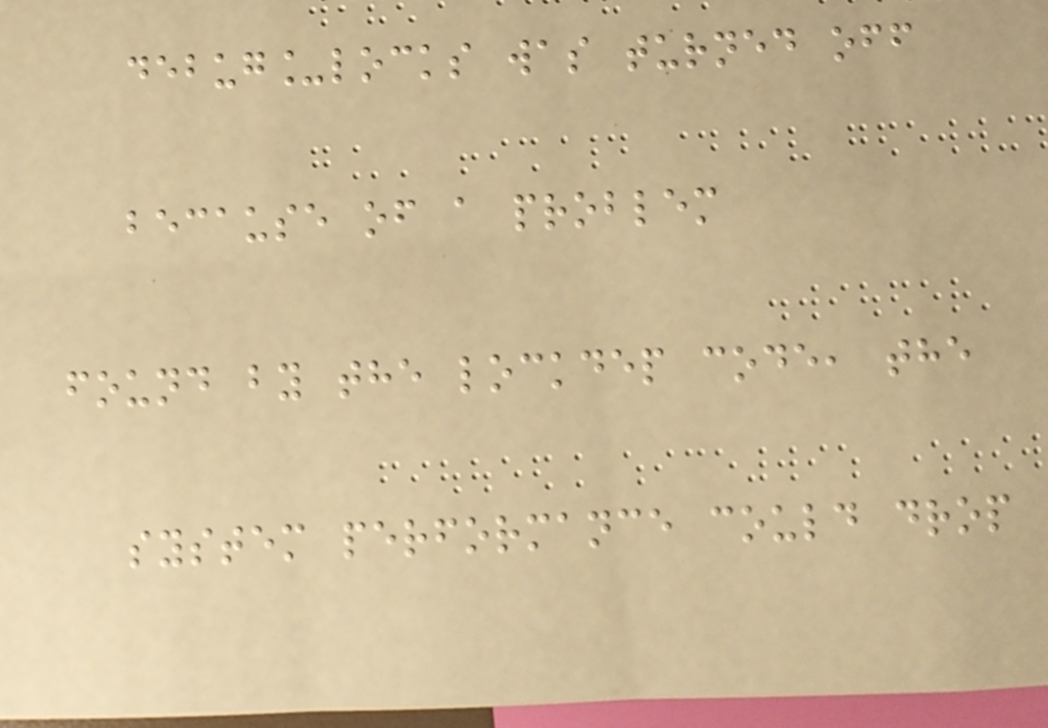debug_locks was turned off
because of a problem
found by the lockdep code, the
system performance could drop
